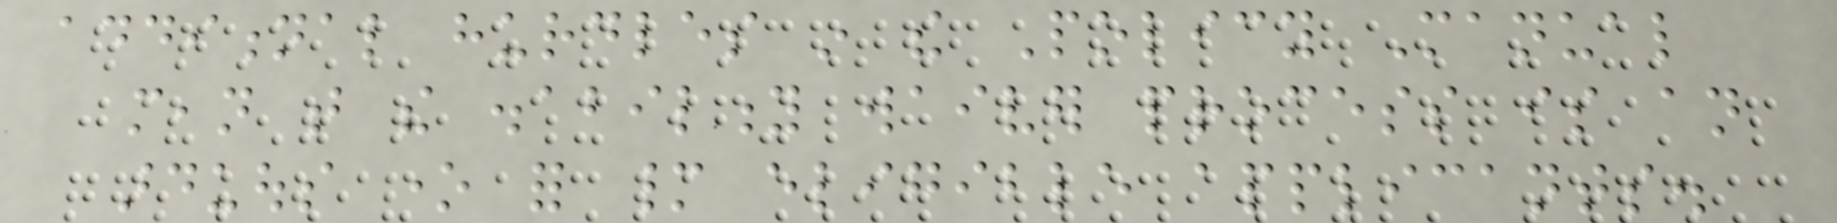additional hurdles in the Policy Manual
mean that the disability waiver process is an
arduous one for many eligible applicants.
